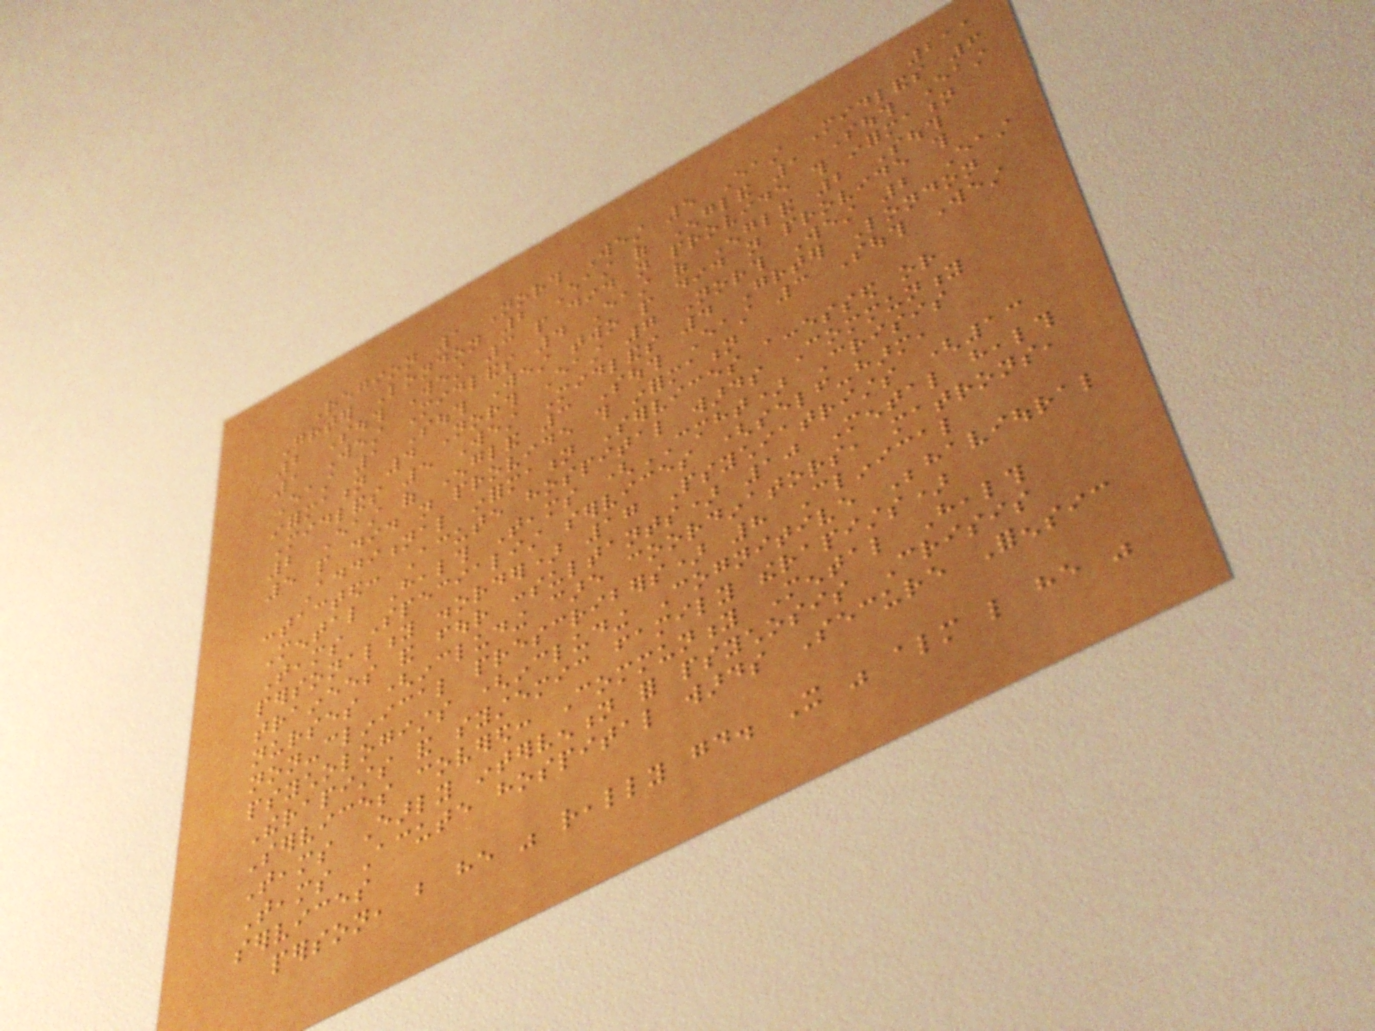211
Region 1 North West 5 East Midlands 6
Greater London 2 East of England 1 South East
2 South West 3 people did not provide this information
1 West Midlands 4 East of England 2 South
East 1 South West two people did not provide this
information 4 North East 7 North West 2 East
Midlands 5 West Midlands 4 Greater London
2 East of England 3 South East 3 South West
5 people did not provide this information
Additional information Services accessed or
contacted: Acute hospital wards Community
Mental Health Teams (CMHT) Crisis
Teams Specialist services (self-harm,
personality disorder) 17 Psychiatrists (13
trainees and four consultants) 10 Mental health
nurses (including care coordinators, matrons,
non-clinical prescribers) 8 Clinical
psychologists (including Cognitive Behavioural
Therapists and systemic family therapists)
Services covered: Community Mental Health
Teams Early intervention for psychosis Crisis
Teams Acute hospital wards Secure Forensic
services
person, but he was really good. It was almost like he was
